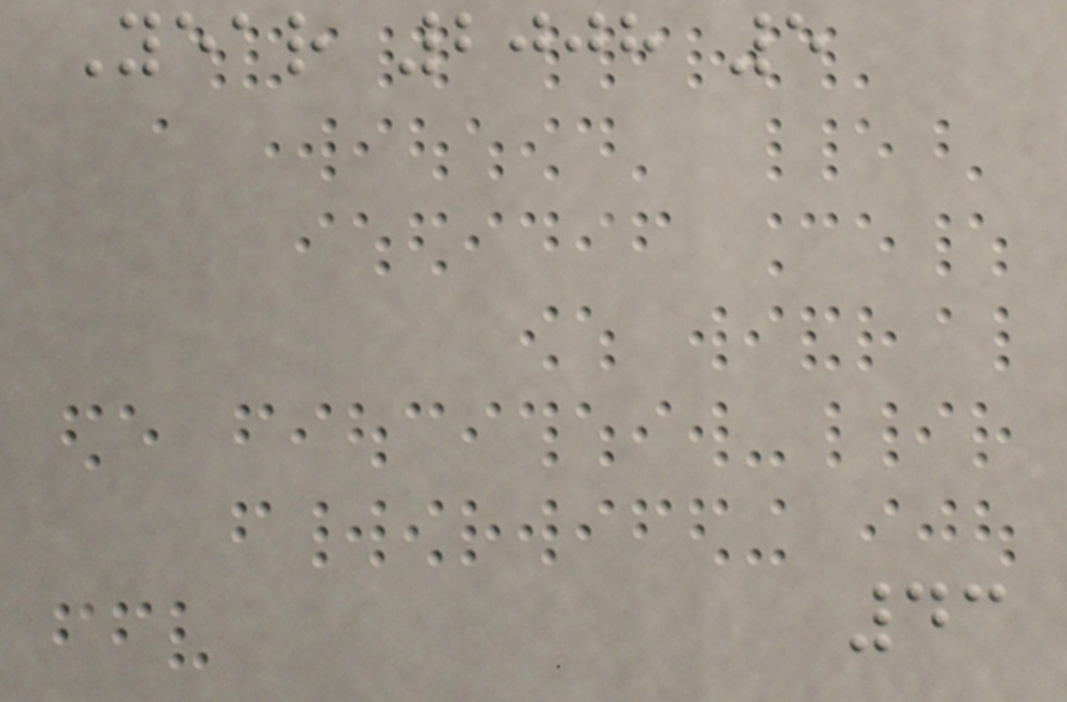Year 2008 5
43
